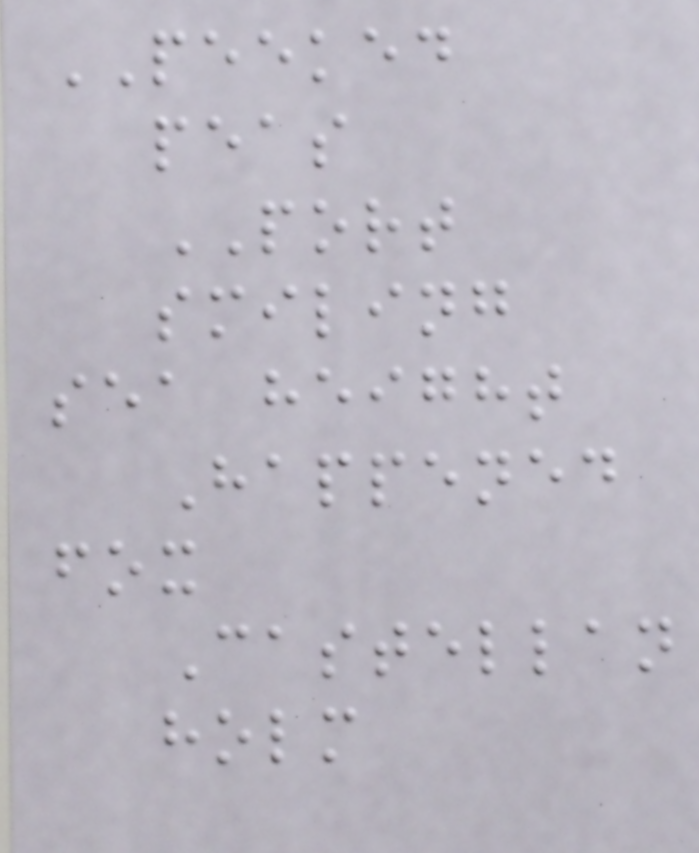PEEKED
peas
PORT
smiling
sea height
Happened
fox
Castellan
holm
